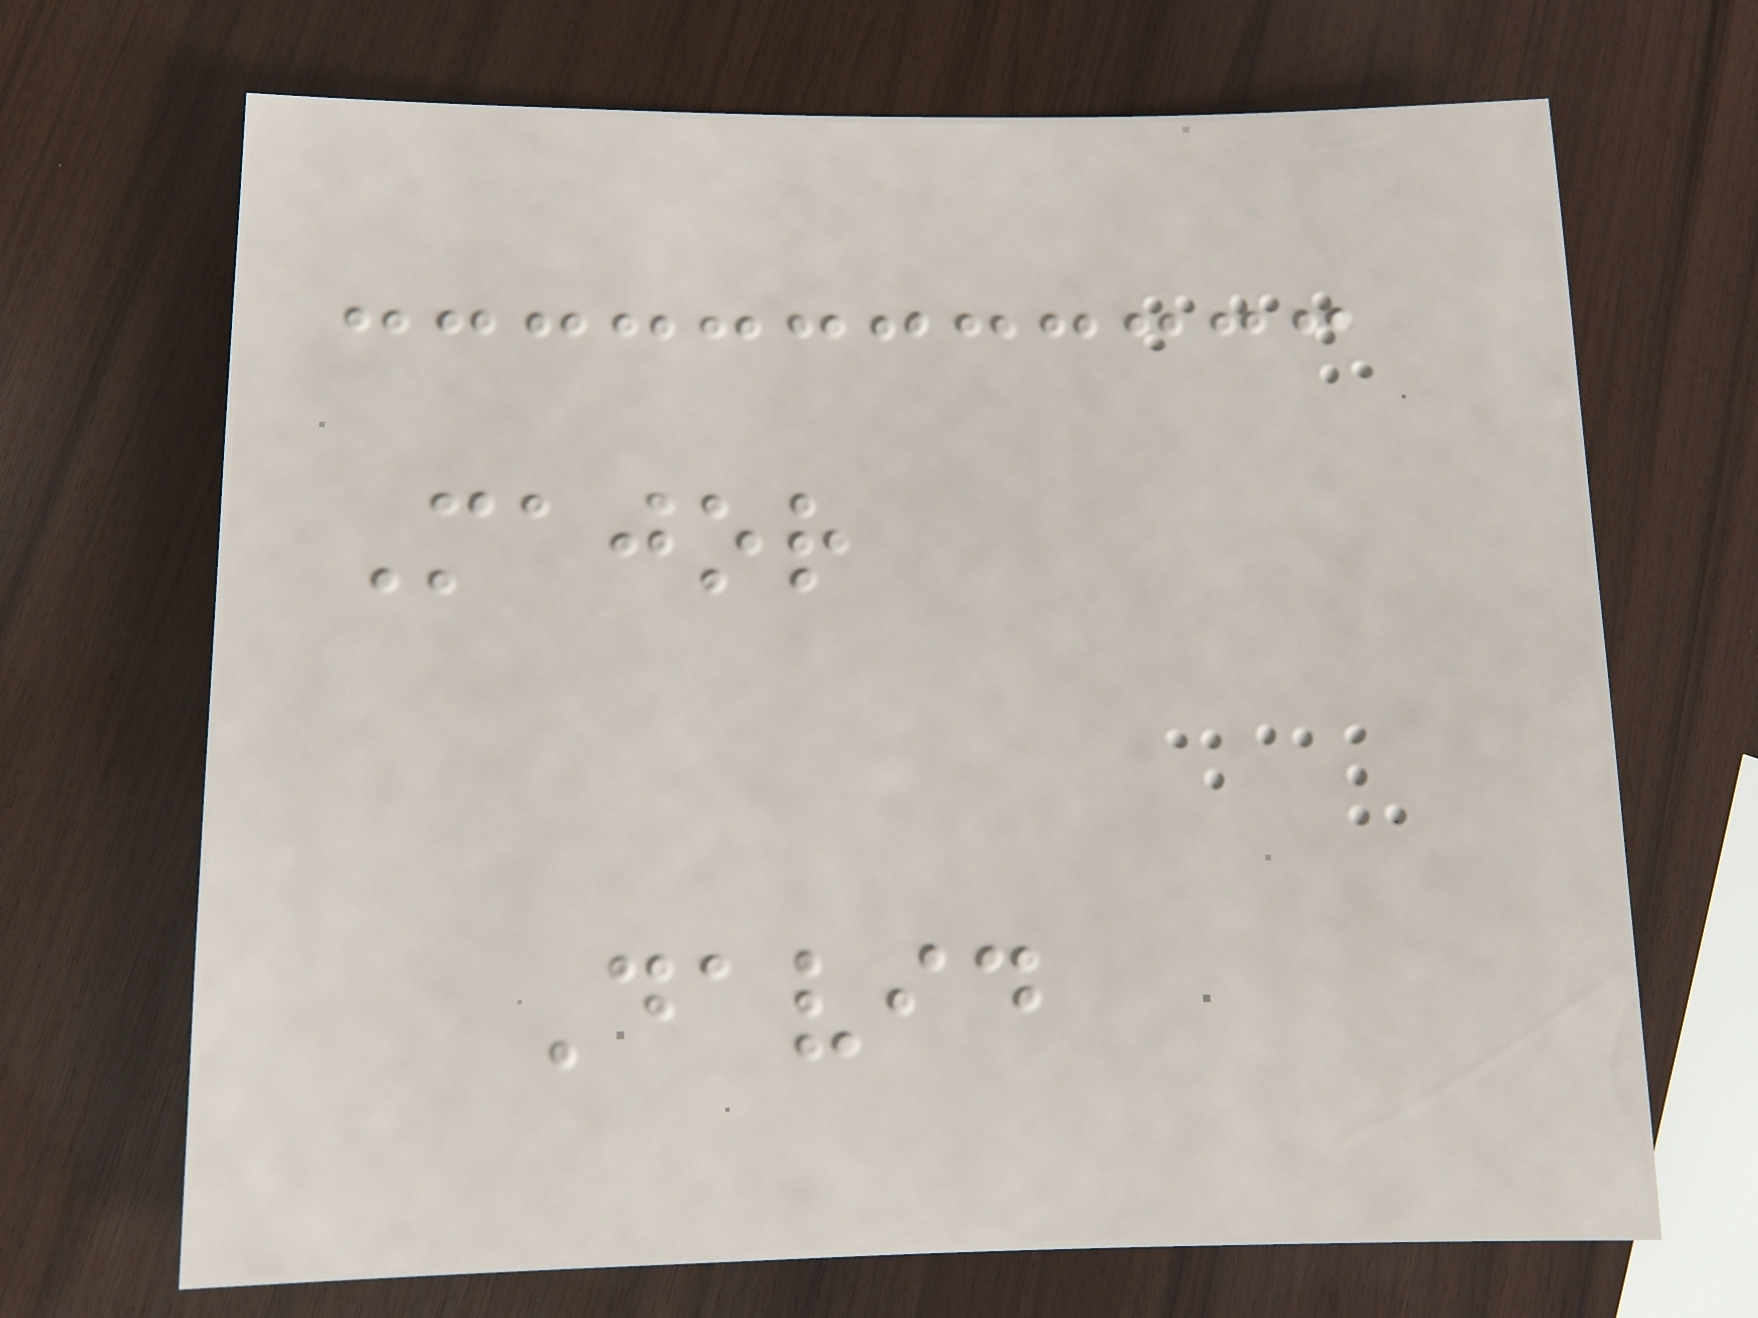Major
David
